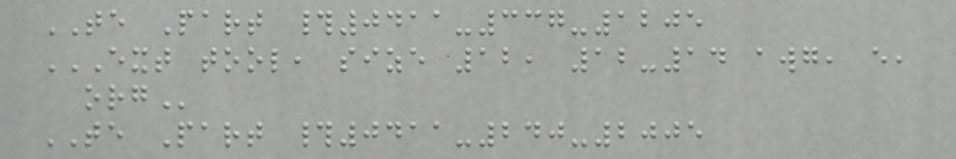TE Part #0411-337-1205
EXT TOOL, SIZE 12, 12-14 AWG, E,
ORG
TE Part #0411-240-2005
